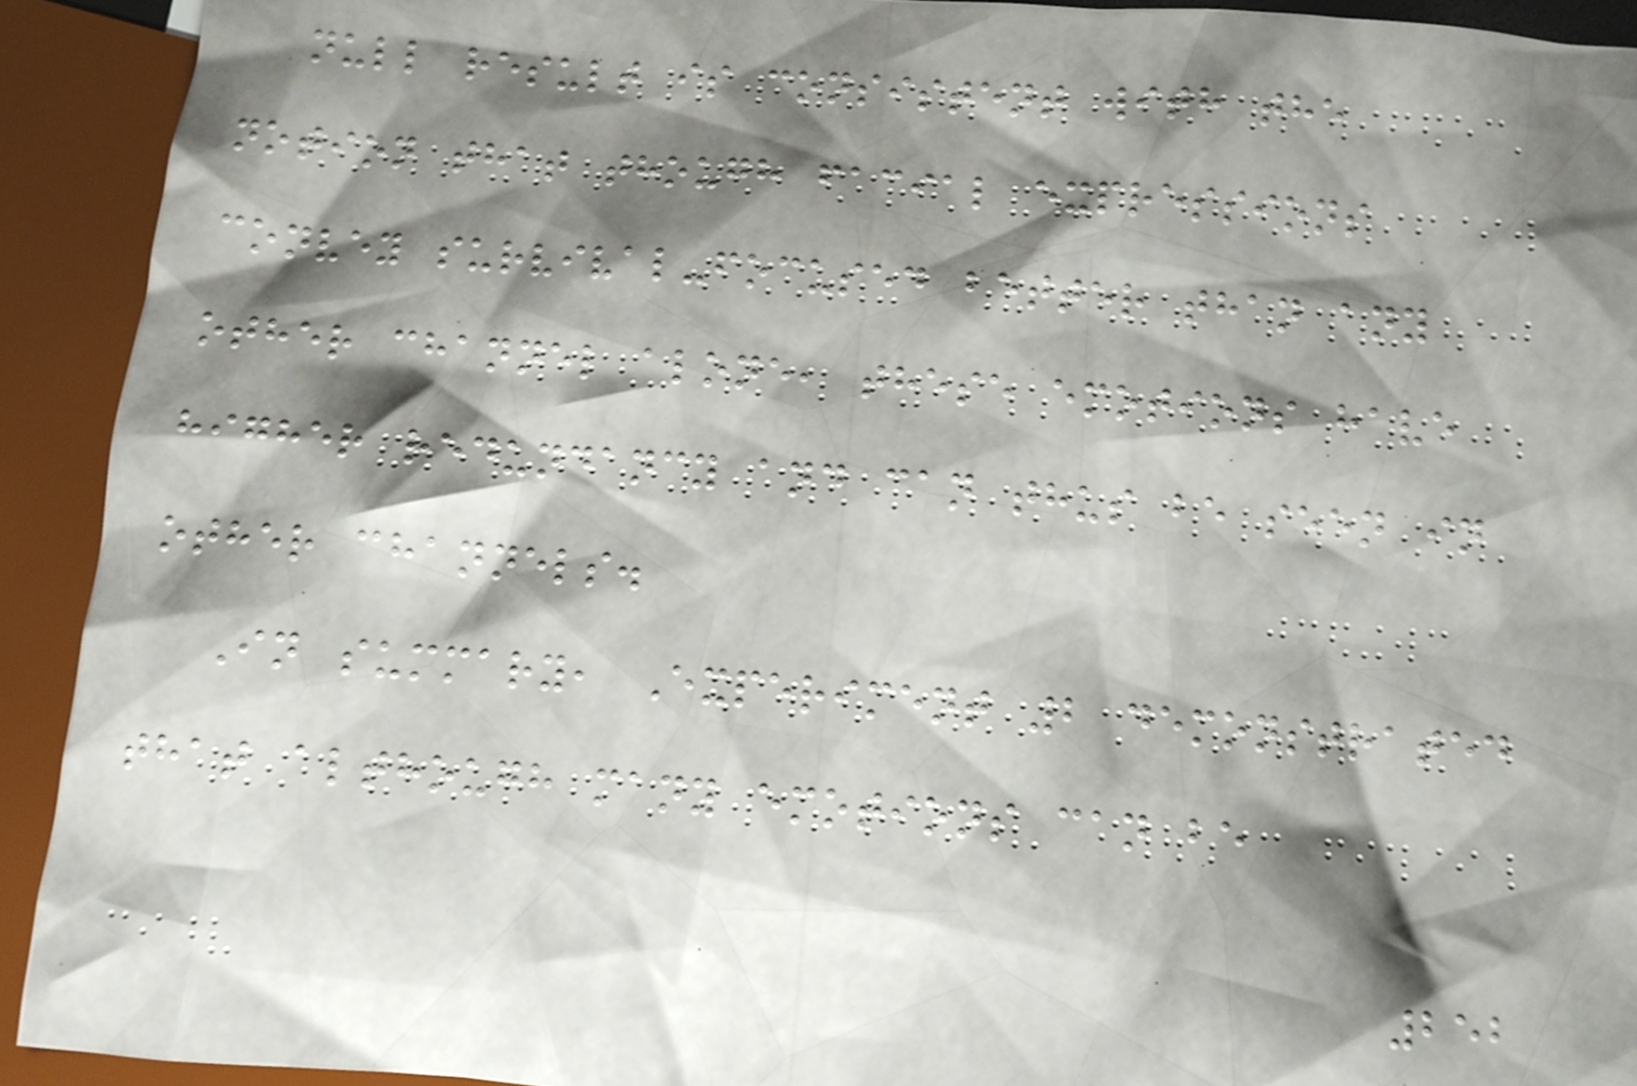null result is consistent with the
notion that though facial expressions
convey survival-focused better than any
other channel alone, these emotions have
higher redundancy and can thus be seen in
other channels.
In summary, Experiment 2 demonstrated
that although many emotions can be
252
